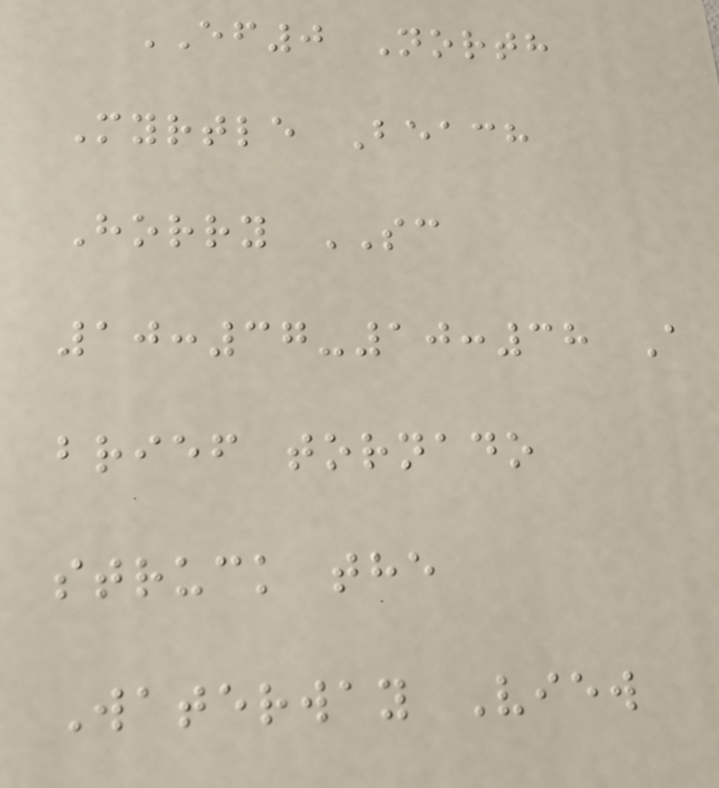EF0 North
Myrtle Beach
Horry SC
10:37-10:38 A
brief tornado
struck the
Waterway View
